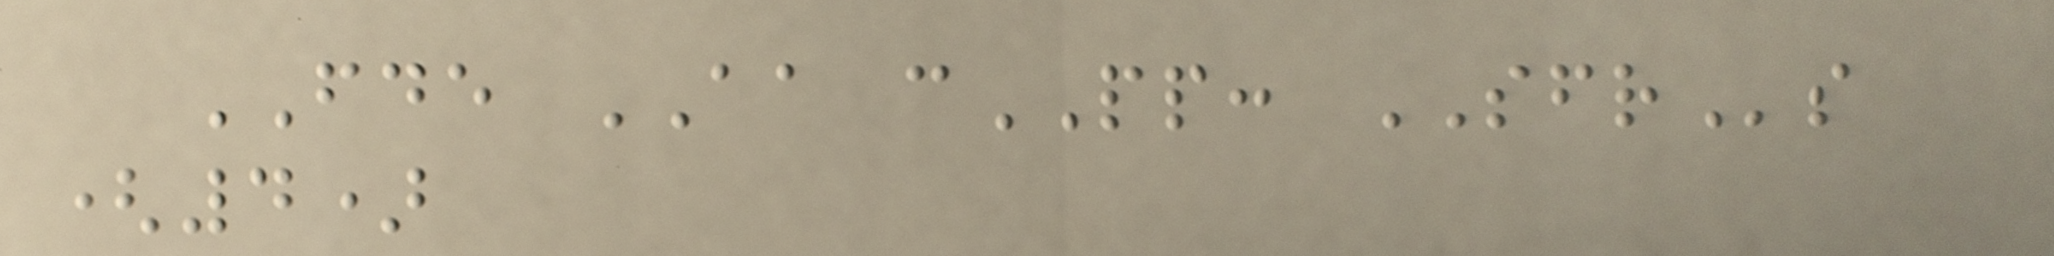FDE AA cPP: SFRs
(4)
